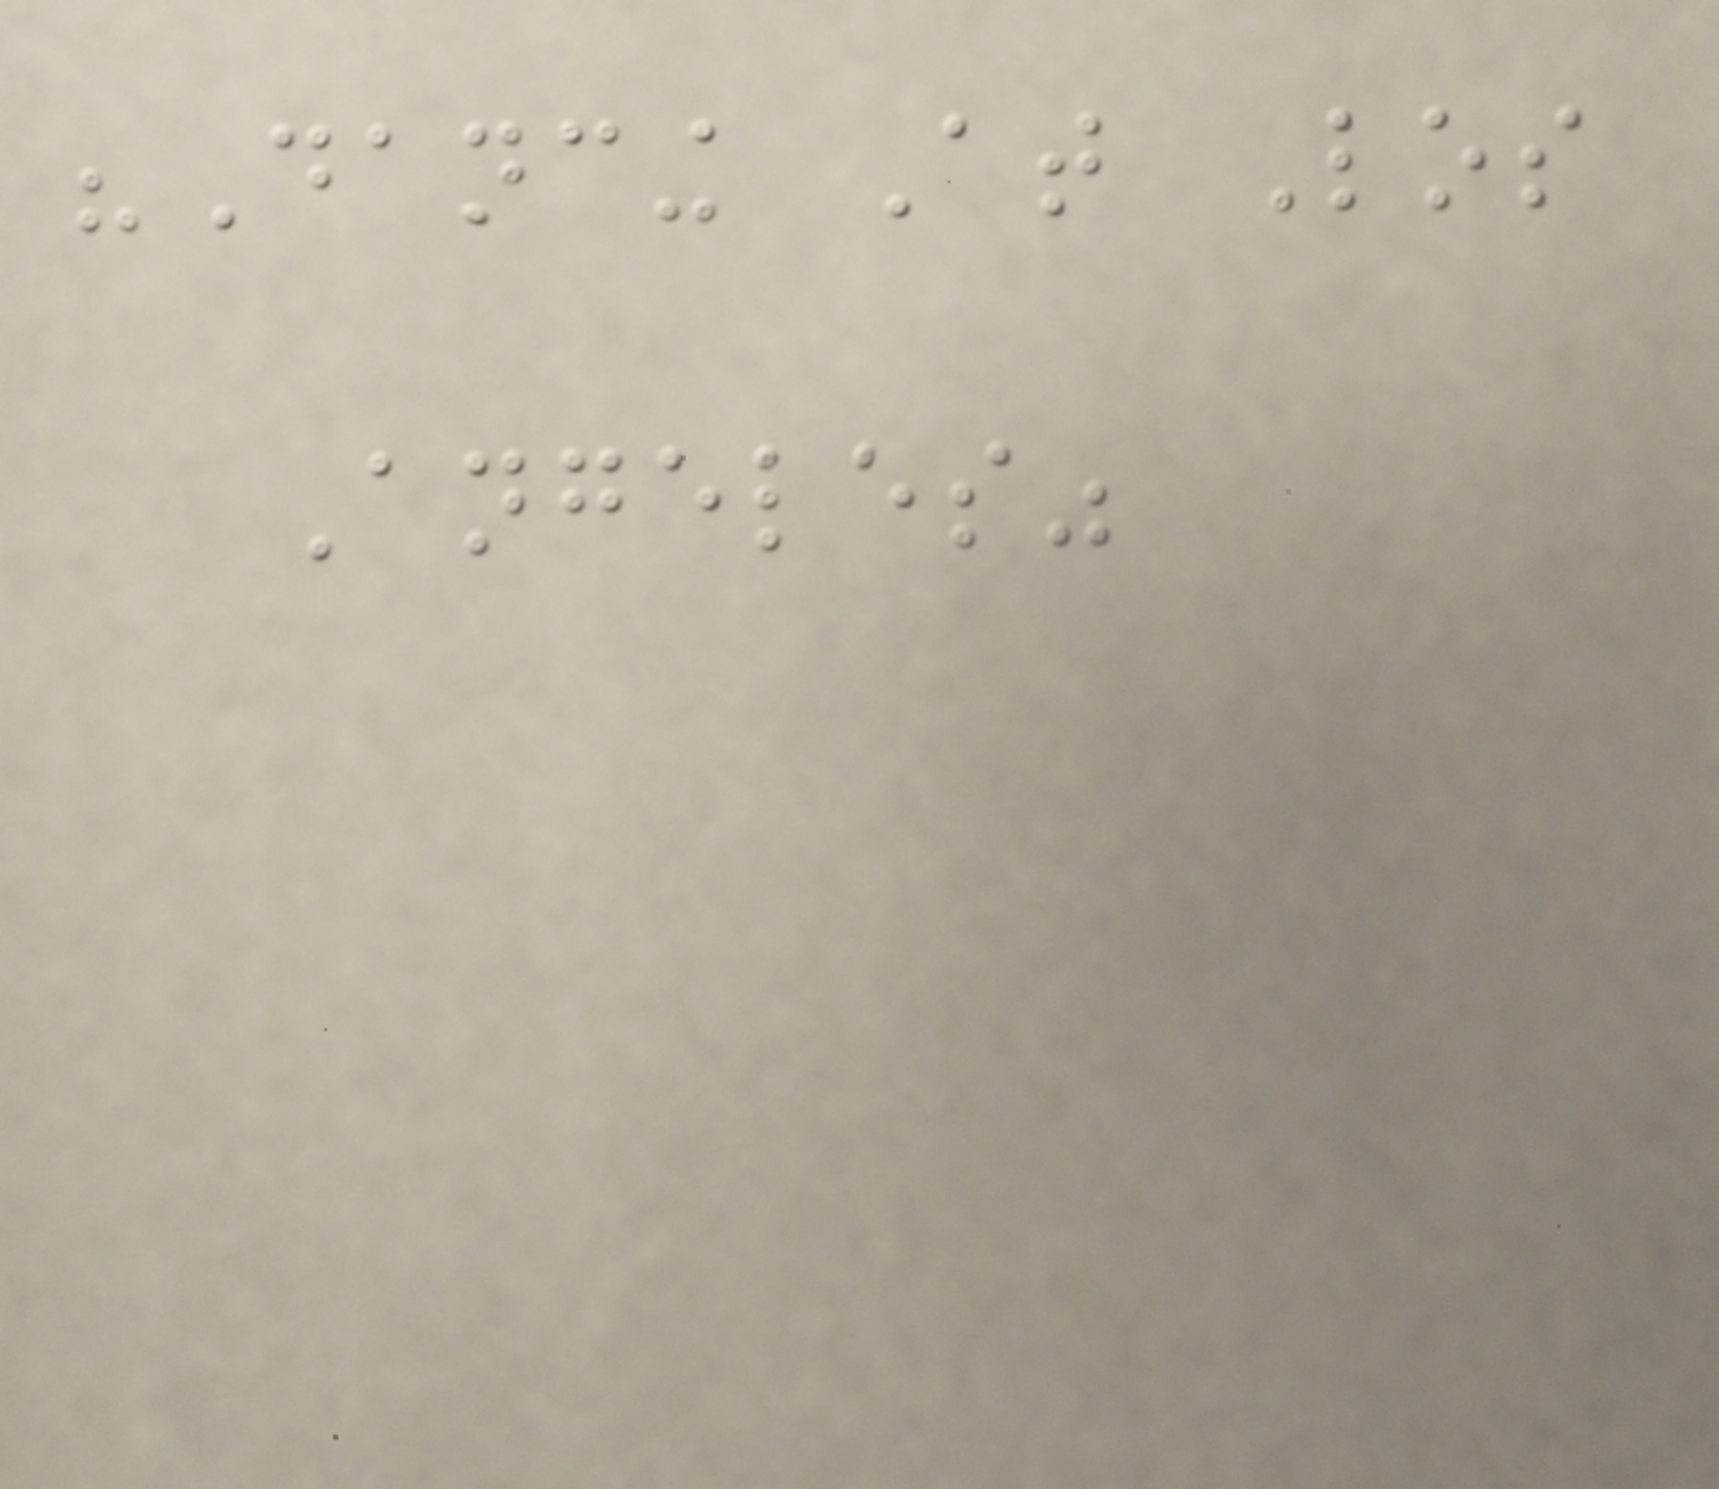"Dancing At Los
Angeles"
